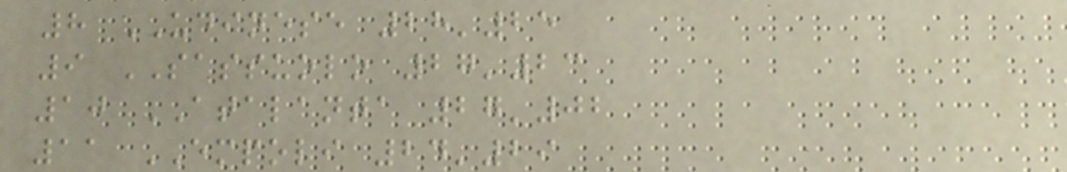8 UDINESE 28'25
9 SASSUOLO 27'23
10 ATALANTA 27'02
11 EMPOLI 24'29
